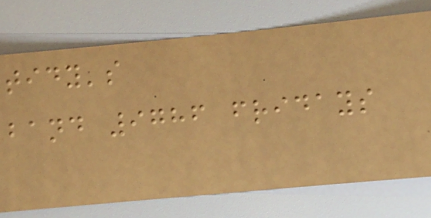tidy's
band 9786 fridays
